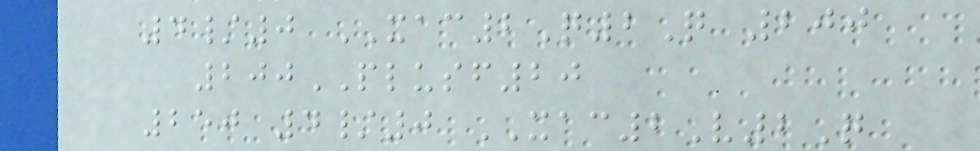4/0 XAC2Q2Q 200
200PLUSF20
250 4/0 XAC2V2Q
